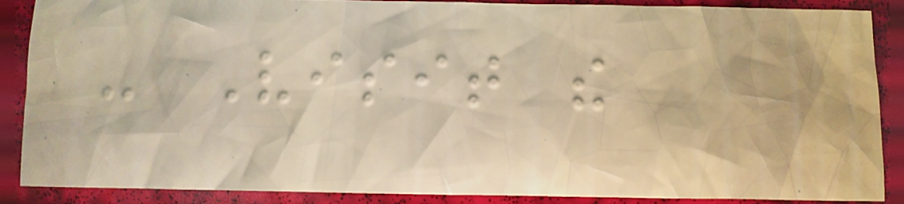- Visit the
